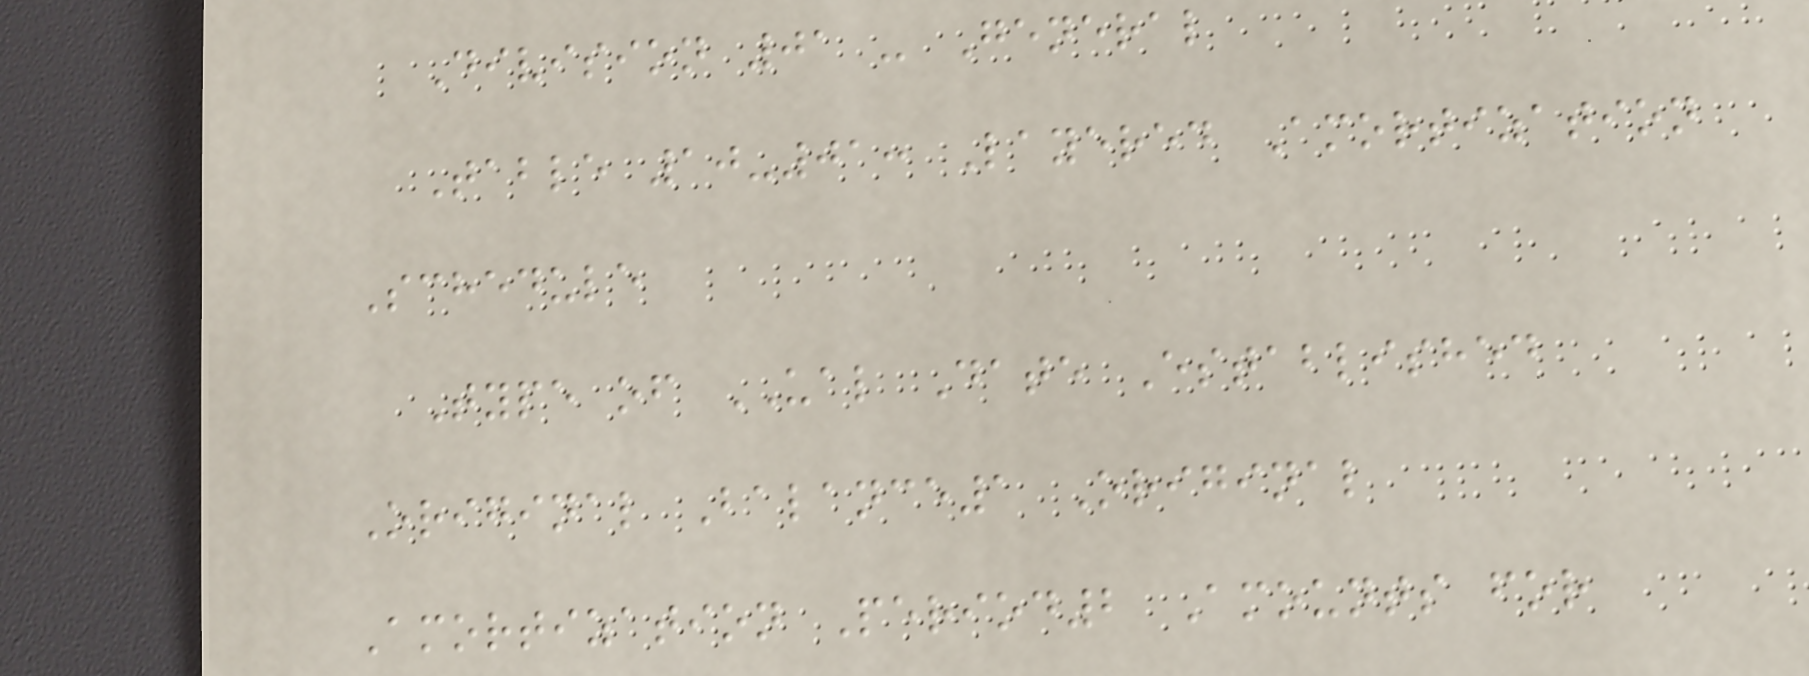Division 01 - General
Table 10-01: Layered Amortization
Schedule
Type of UAL Date Established
Original Balance1 Original
Amortization Period2 Amounts for
